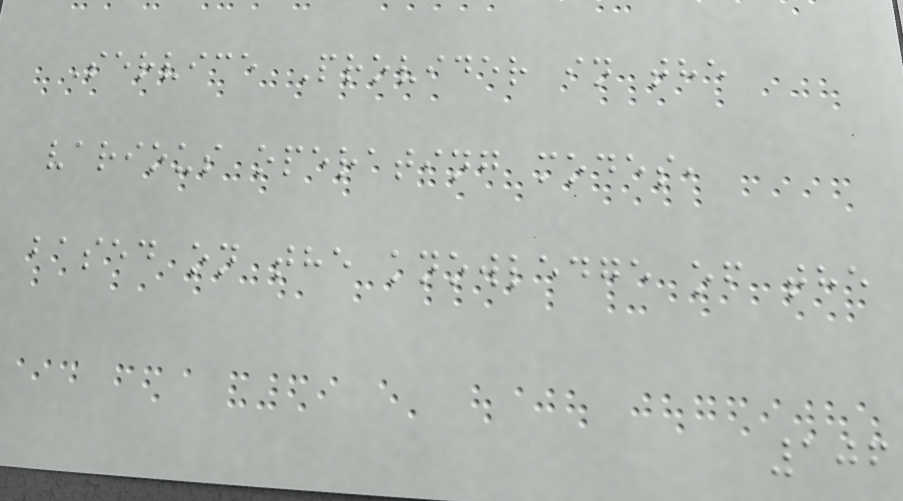Service Provider in the
various operating modes,
based on the knowledge of the
106
